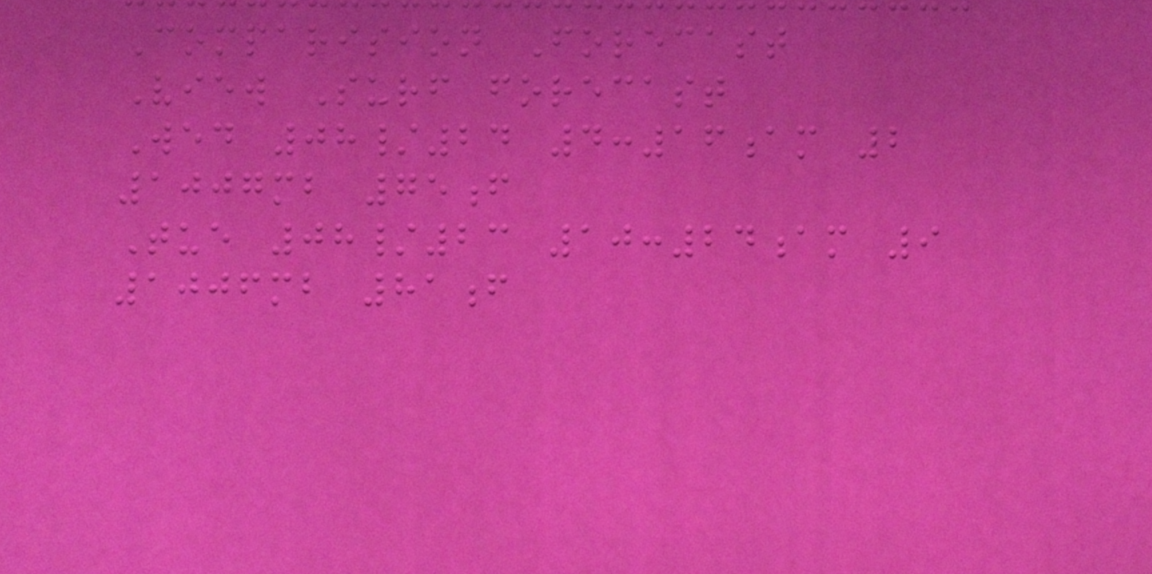Comparision Forecast
View Surf forecast
Wed 08/24 4:16am 2
1007mb 75f
Tue 08/23 10:24am 9
1006mb 81f
